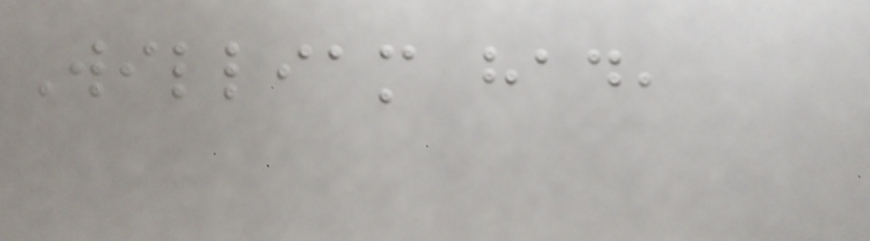William had,
